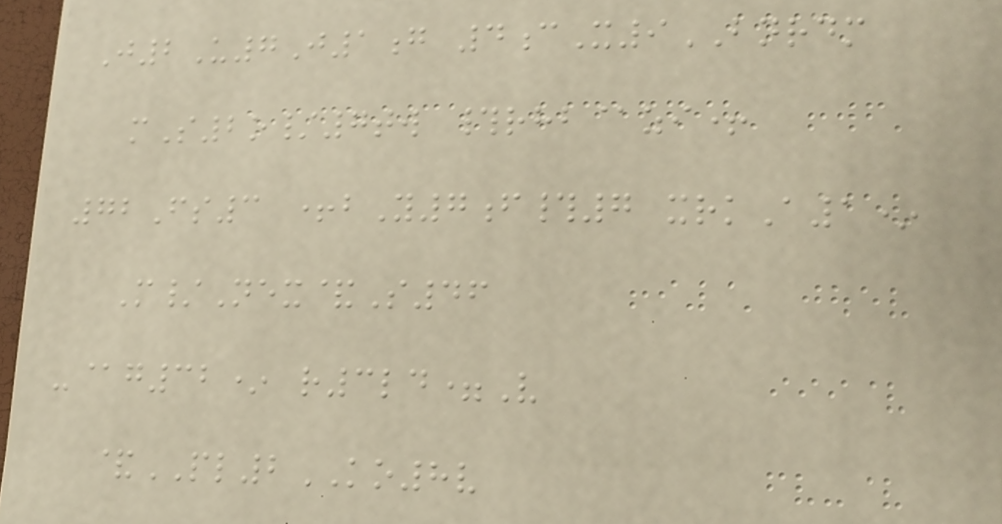J2U7J1g 4cX9BNRDM
mS2o/7tw #rhb@zi+
72Fs3 +bY7f#7 xrkA1*
M/Nex&S46
-@g32* r3ld=V
&PL2KO8v
